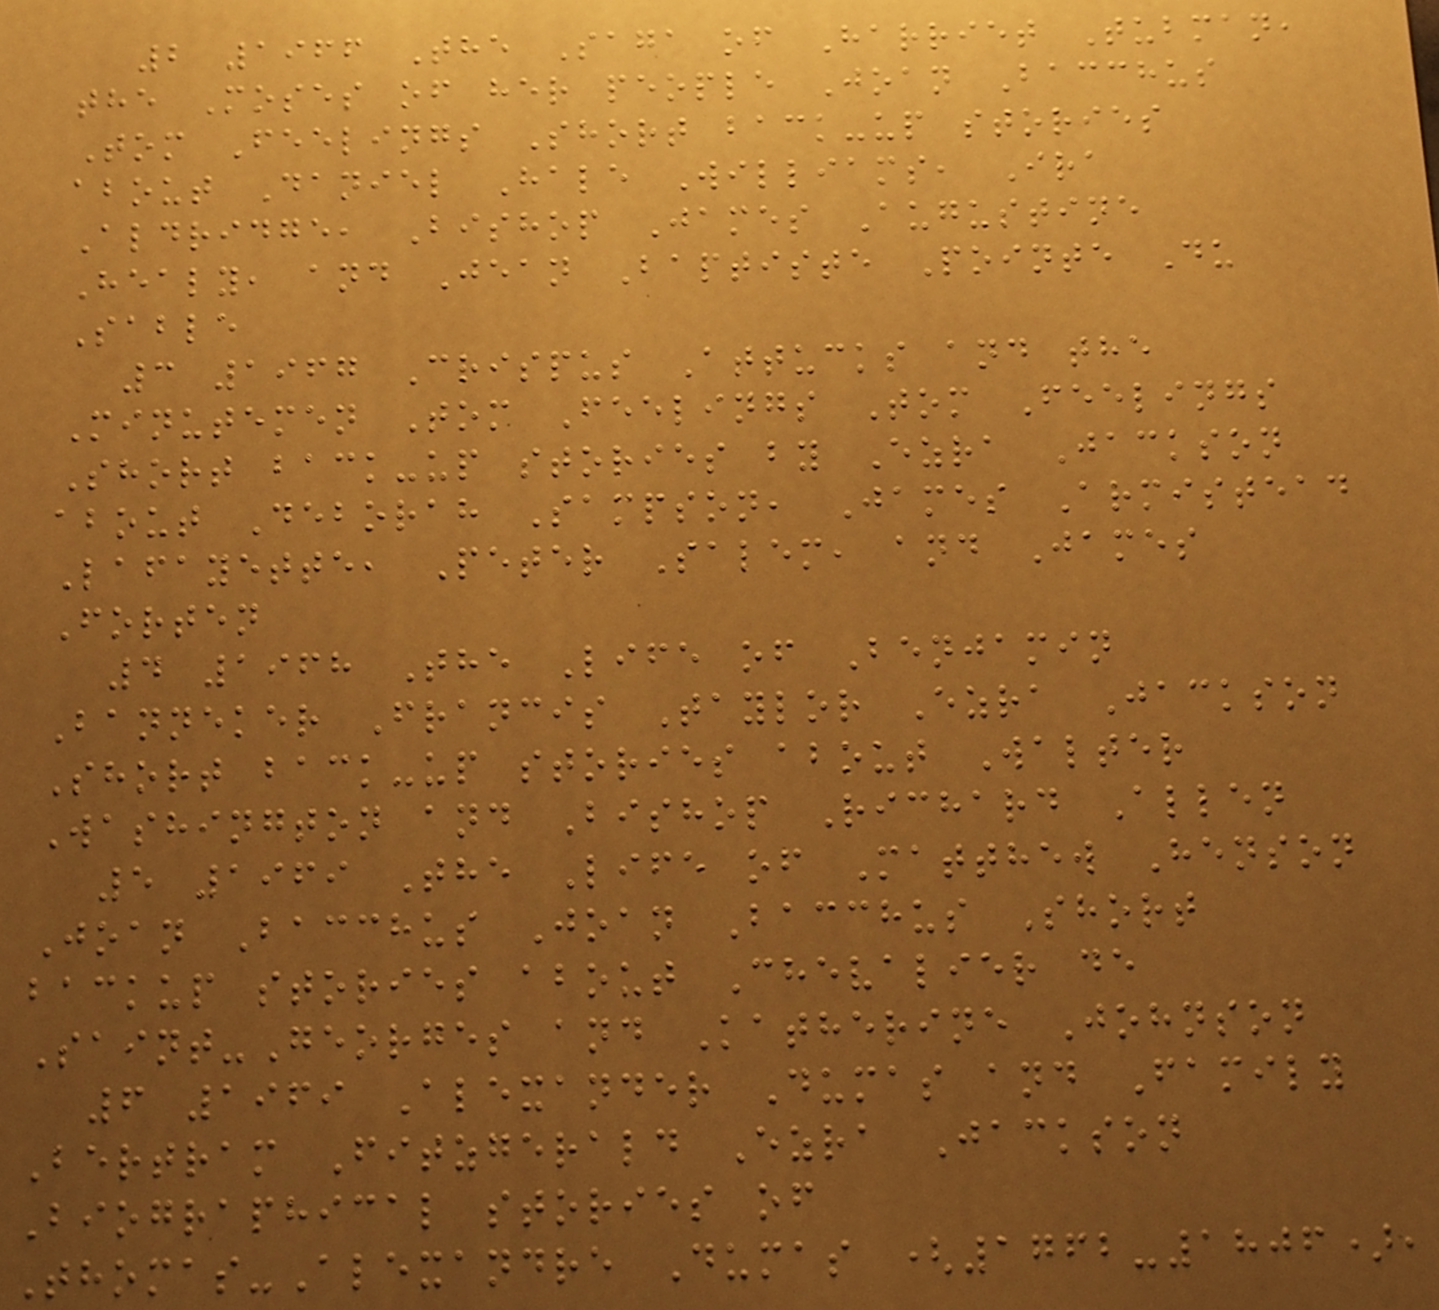2 1966 The Saga of Harriet Tubman,
the Moses of her people Joan Bacchus
Tom Feelings Short back-up stories
about Daniel Hale Williams, Ira
Aldridge, Bishop James Augustine
Healy, and Jean Baptiste Pointe Du
Sable
3 1967 Crispus Attucks and the
Minutemen Tom Feelings Tom Feelings
Short back-up stories by Ezra Jackson
about Deborah Sampson, James Armistead
Lafayette, Peter Salem, and James
Forten
4 1968 The Life of Benjamin
Banneker Francis Taylor Ezra Jackson
Short back-up stories about Walter
Washington and Bishop Richard Allen
5 1969 The Life of Matthew Henson
Joan Bacchus Joan Bacchus Short
backup stories about Chevalier de
Saint-Georges and Katherine Johnson
6 1969 Alexander Dumas and Family
Bertram Fitzgerald Ezra Jackson
Biographical stories of
Thomas-Alexandre Dumas (1762-1806),
